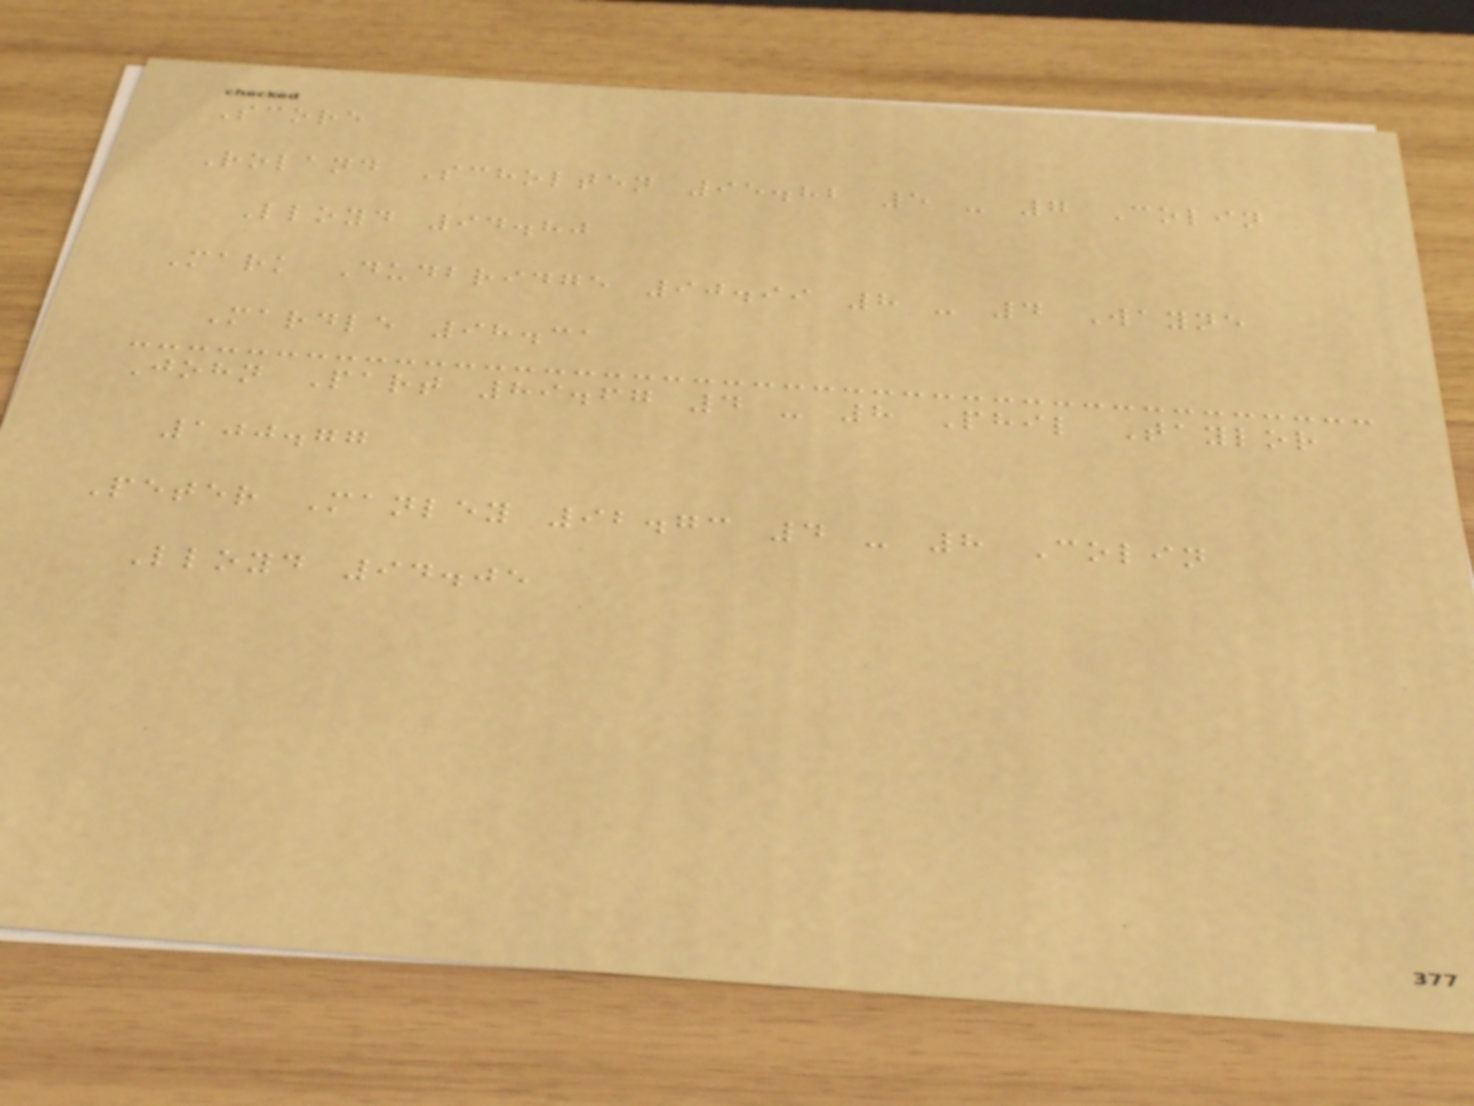Score
Roland Scholten 95.82 5 - 7 Colin
Lloyd 94.80
Mark Dudbridge 90.99 8 - 4 Wayne
Mardle 98.31
John Part 89.67 4 - 8 Phil Taylor
100.77
Peter Manley 92.73 4 - 8 Colin
Lloyd 94.05
